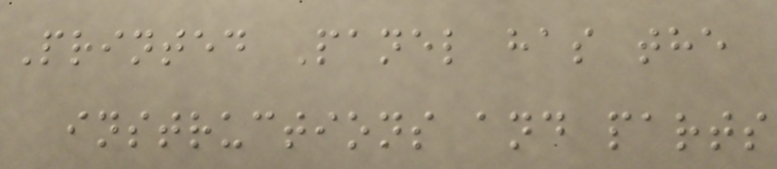Printed Panel has the
instructions and parts
